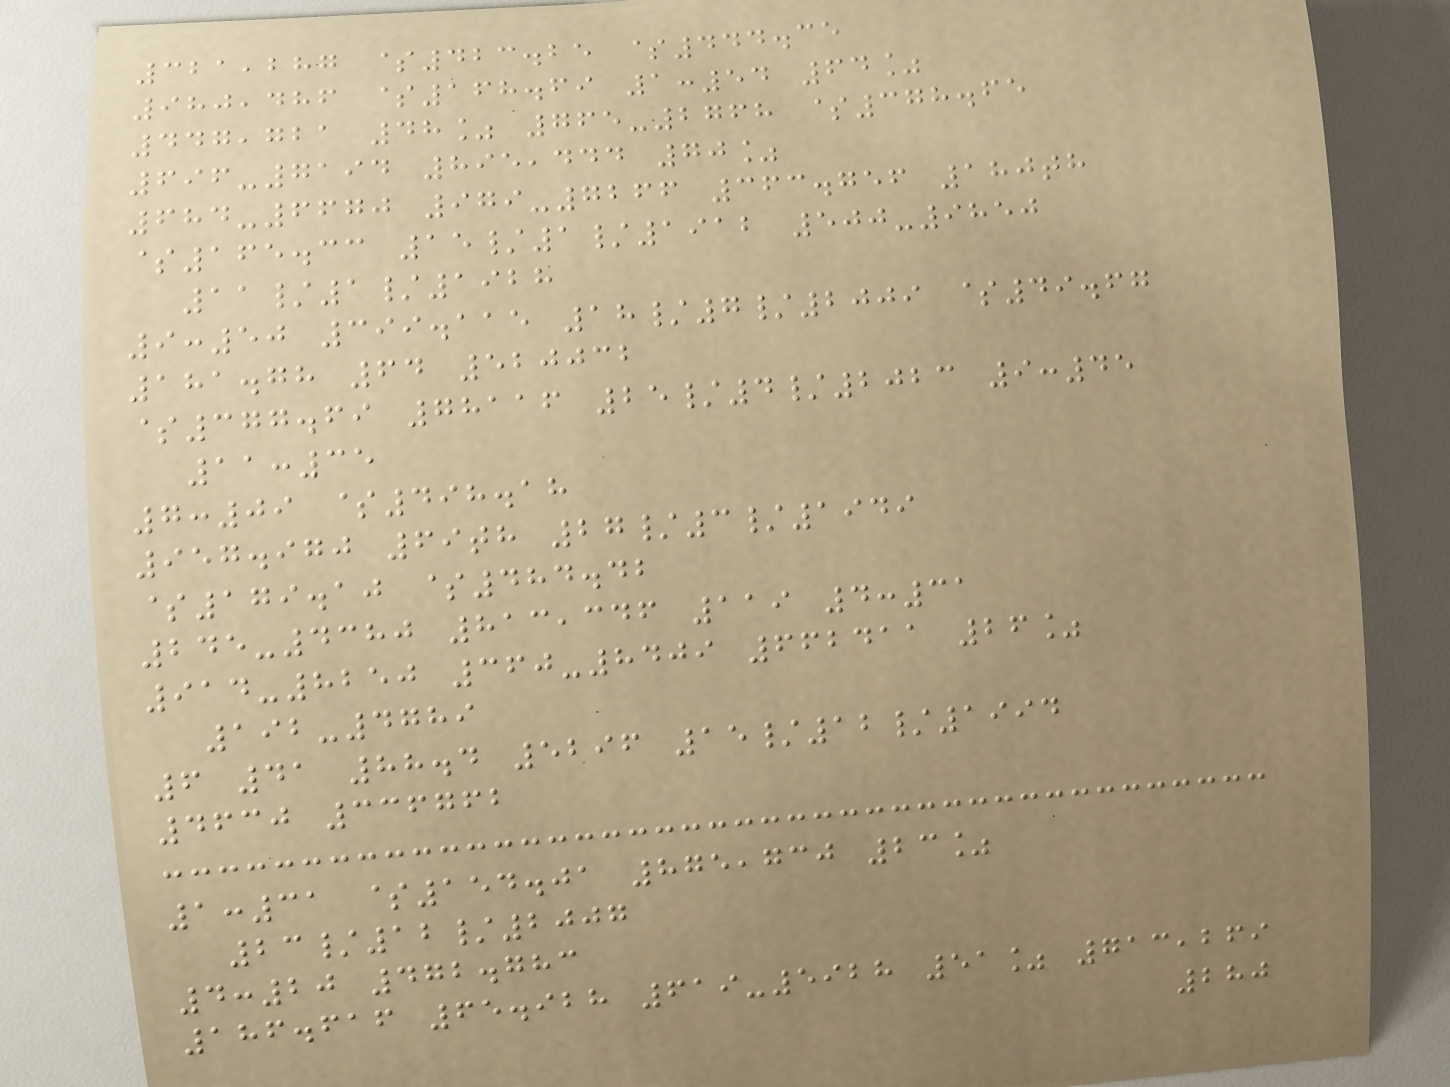321,287 $423.25 $444.35
980,486 $168.69 1:54 64%
447,721 48% 765-2768 $378.65
696-7194 895,444 70%
684-6670 979-7266 363.756 180th
$165.33 15/1/1912 500-9850
11/1/1928
9:50 399.115 18/7/2009 $49.67
181.78 64 520032
$377.69 78116 25/4/2023 9:45
11:35
7:09 $498.18
957.970 69th 27/3/1949
$179.10 $484.42
245-4380 813,346 119 4:31
914-8250 360-8409 662411 26%
192-4789
6 41 88.4 5296 15/12/1994
4630 336762
1:31 $154.01 875,730 23%
23/12/2007
4:20 472.783
186.616 65.928 619-5928 51% 713,269
280
